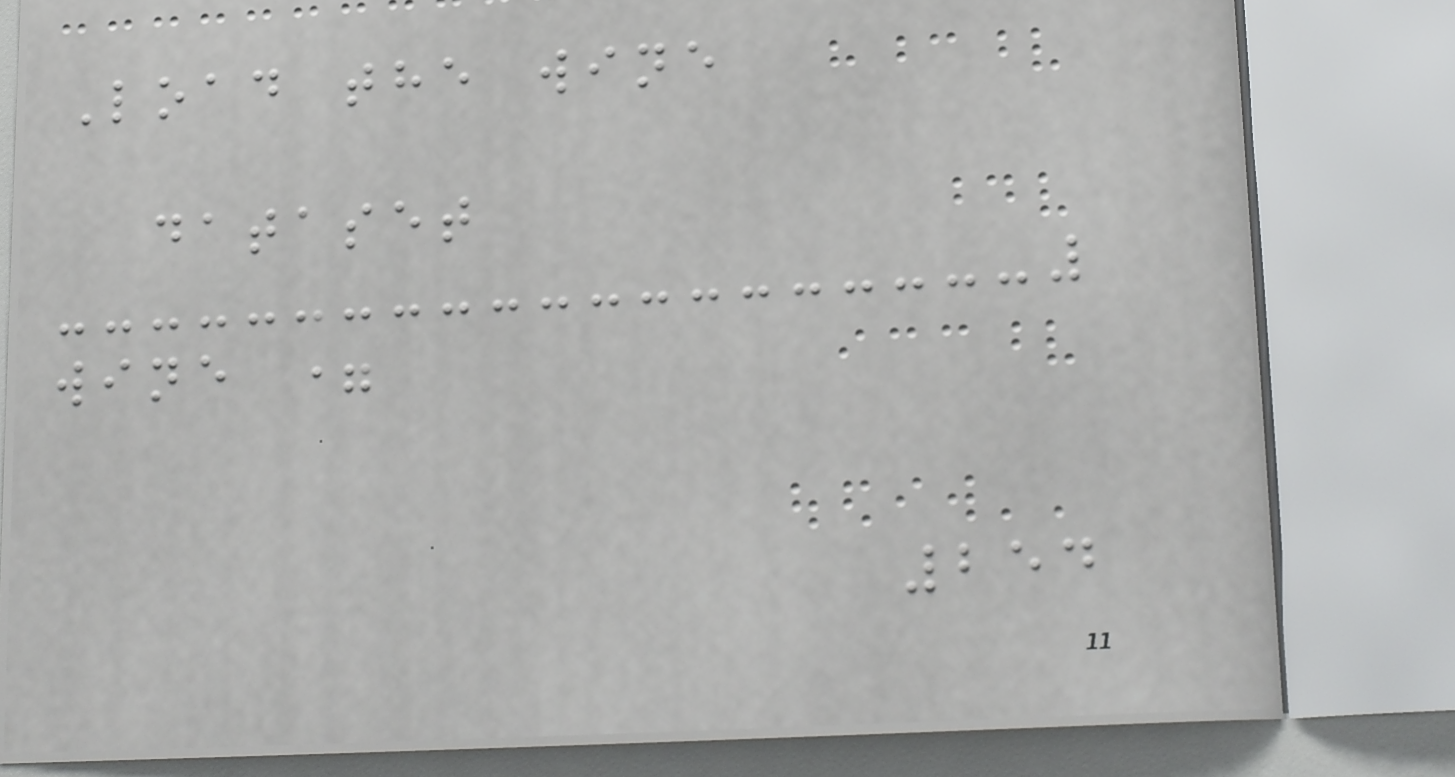Load the wine
dataset
wine =
254
